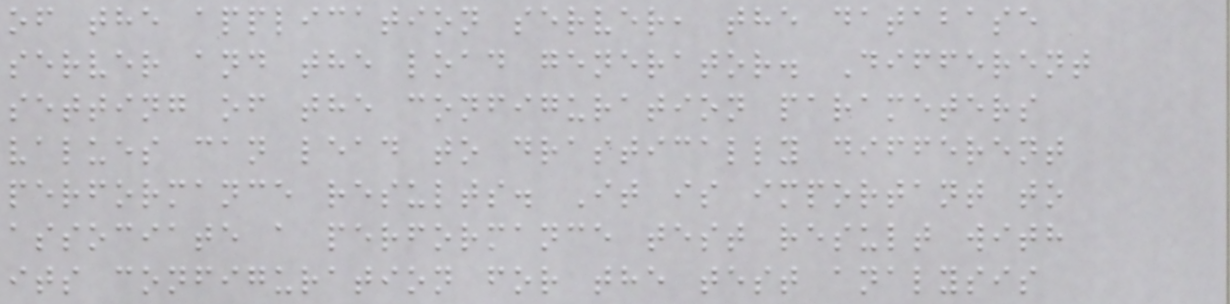of the application server, the database
server and the load generator. Different
setting of the configuration parameters
values can lead to drastically different
performance results. It is important to
associate a performance test result with
its configuration for the test analysis
